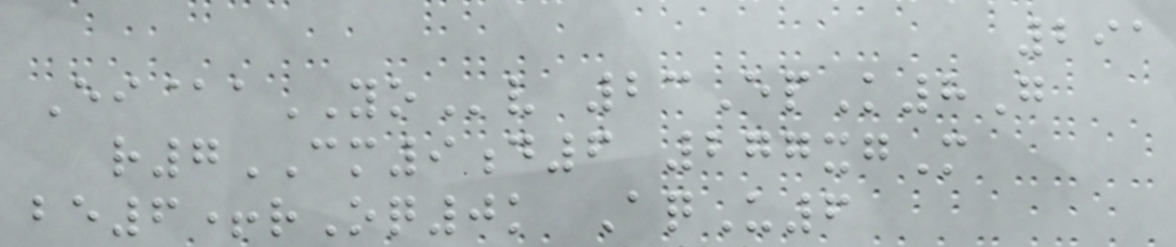291
Ei@aYOv 23EpK8G
r7CM9d6 277xgM
be6+rOq0k AqU6
